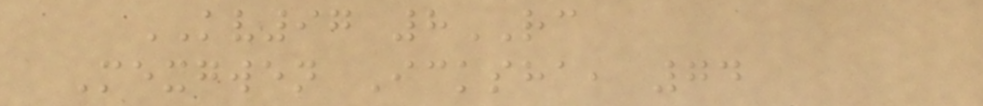KV97 8RC
Mexgwen Icksha, 74
